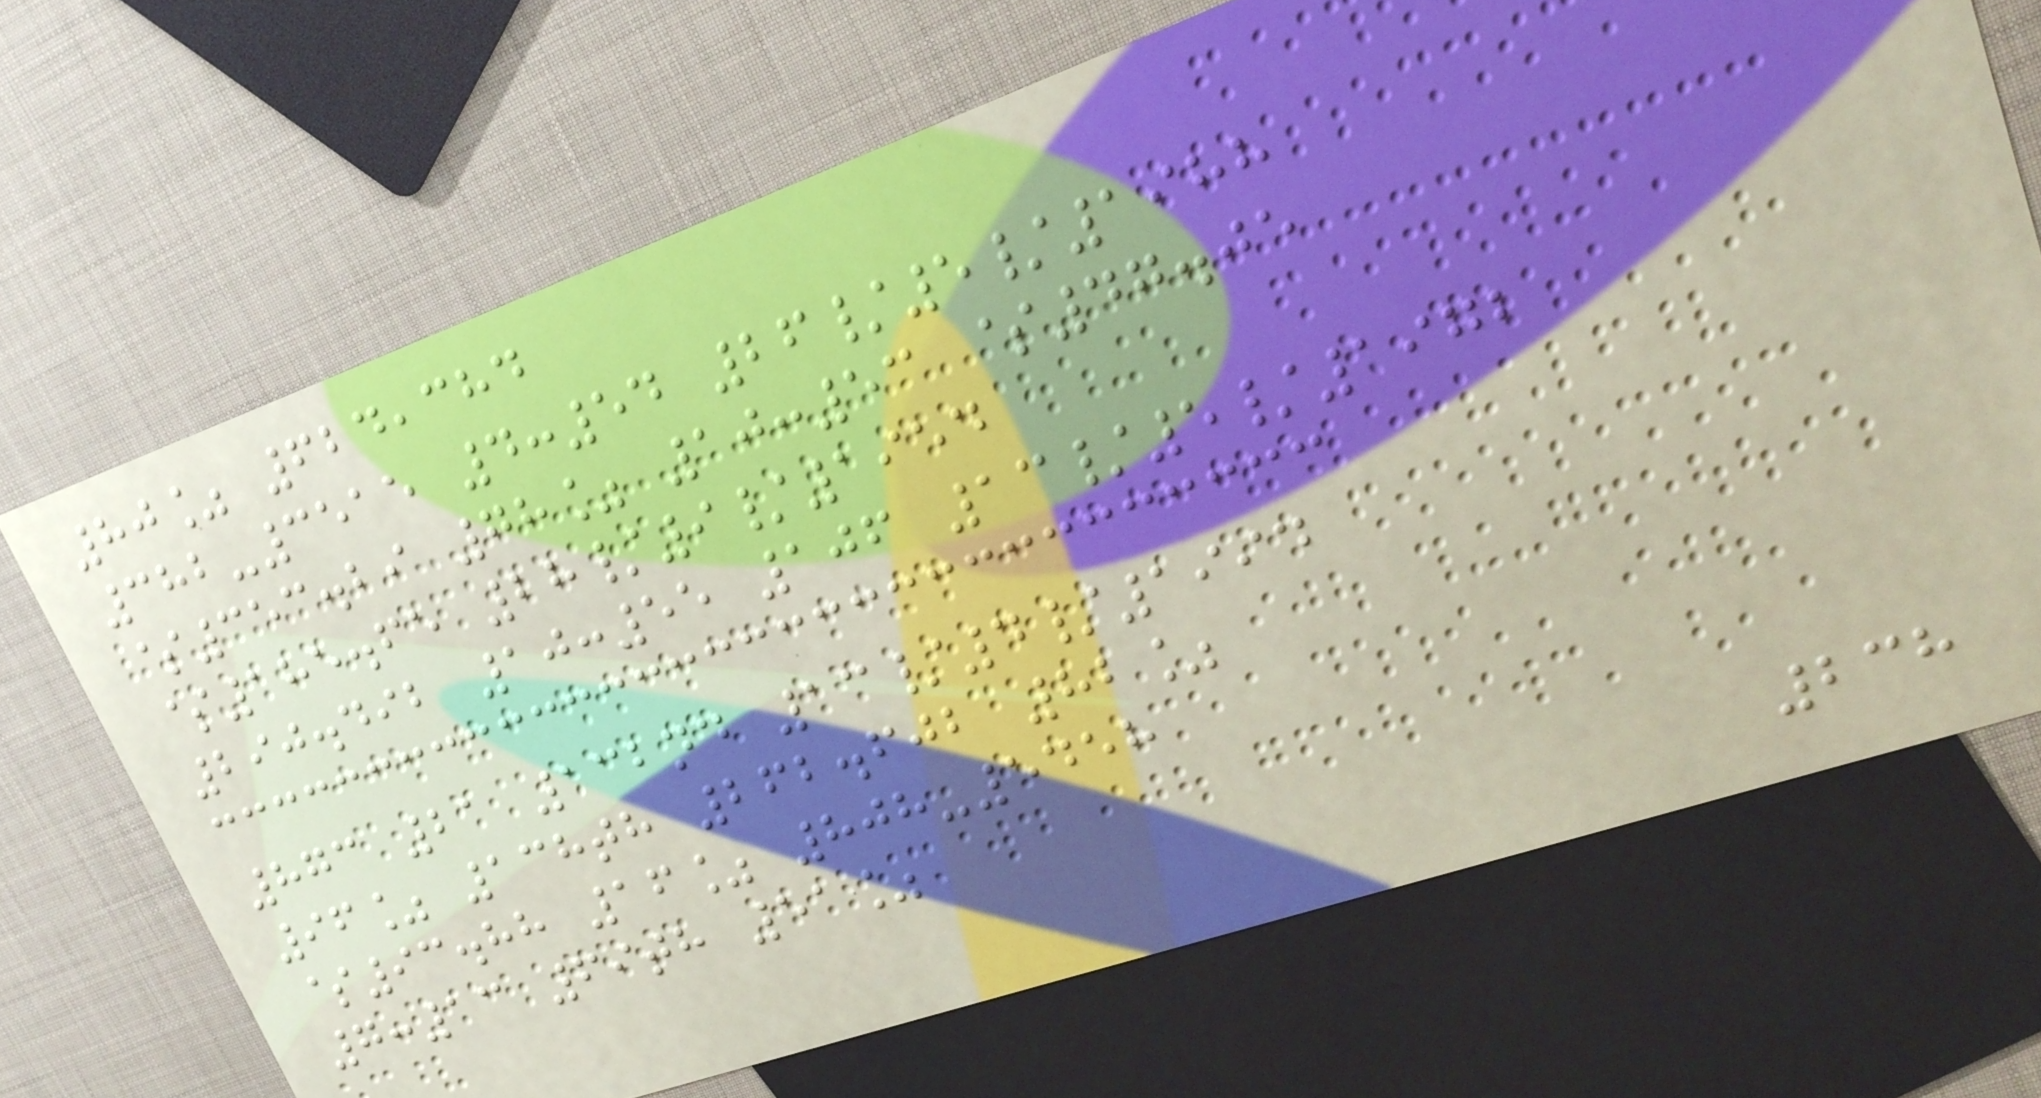80% 624,384
382-3515 4:54 26/5/1988
$353.29 78% 10:53 $47.05
$185.65 28/9/1954
290.492 10:55 106 13/5/1972
873 21 132nd 13/4/1994
96% 138th 262.602 82%
$93.88 16% 808-5458
7:13 69th 51%
238
